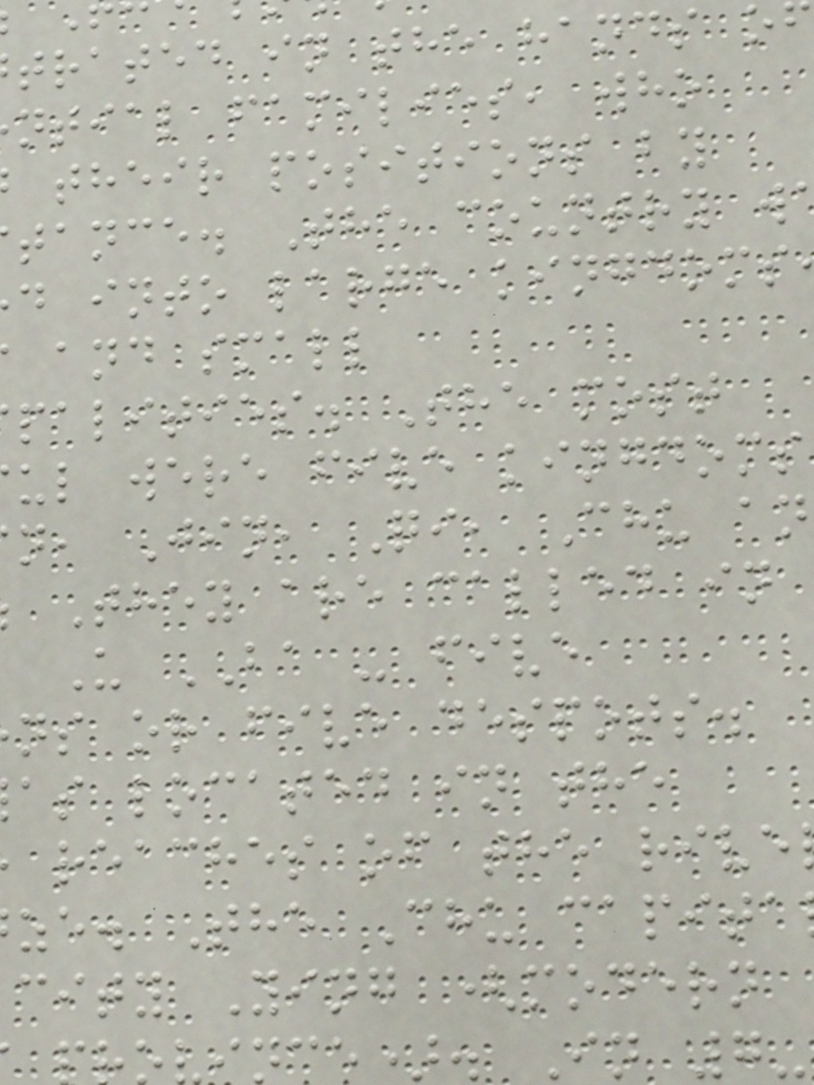trated in the hands o
ntial families, who
their positions by
tance. The country w
d into large kingdoms
and small
palities. The most
ul were five kingdoms
n, Jin, Qi, Chu an
They are called in
U BA - five
ns or five despots.
as located in the
reaches of the rive
ze. The Chu capita
city Ying (modern
nce). In 7-
